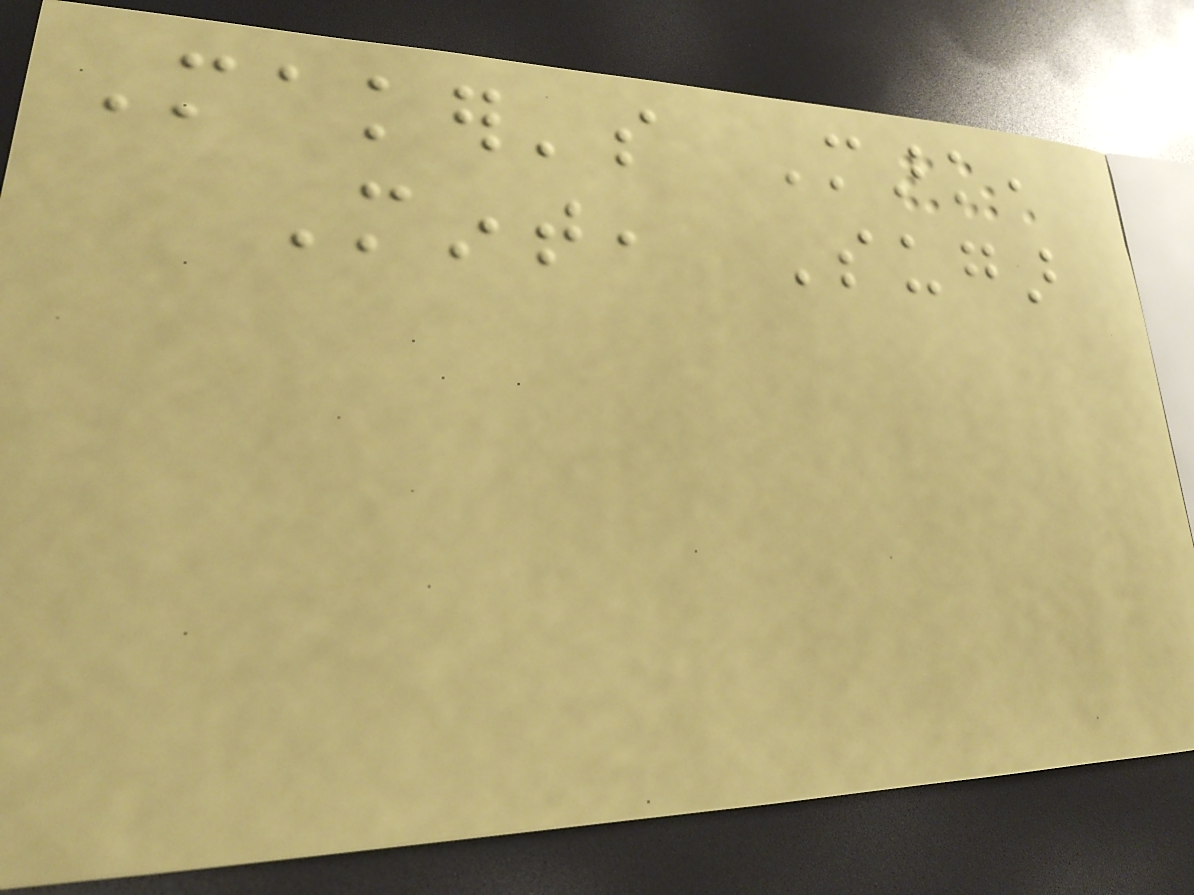Maker's Mark,
Mint, Sugar
